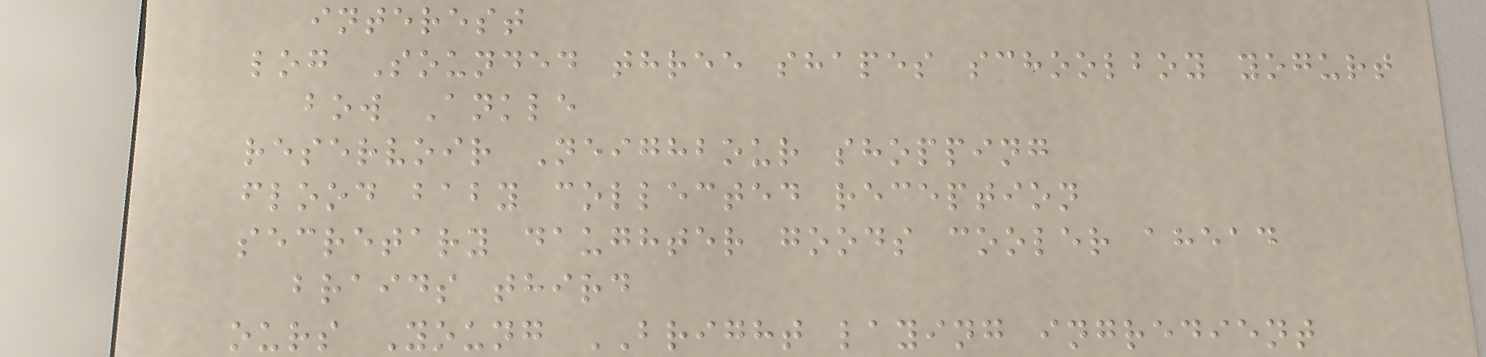interest
log Sounded three shapes schoolboy yogurt
bow Ankle
reservoir Neighbour shopping
flood baby collected reception
secretary daughter goods cooler ahead
braids third
ours Young BRIGHT laying ingredient
